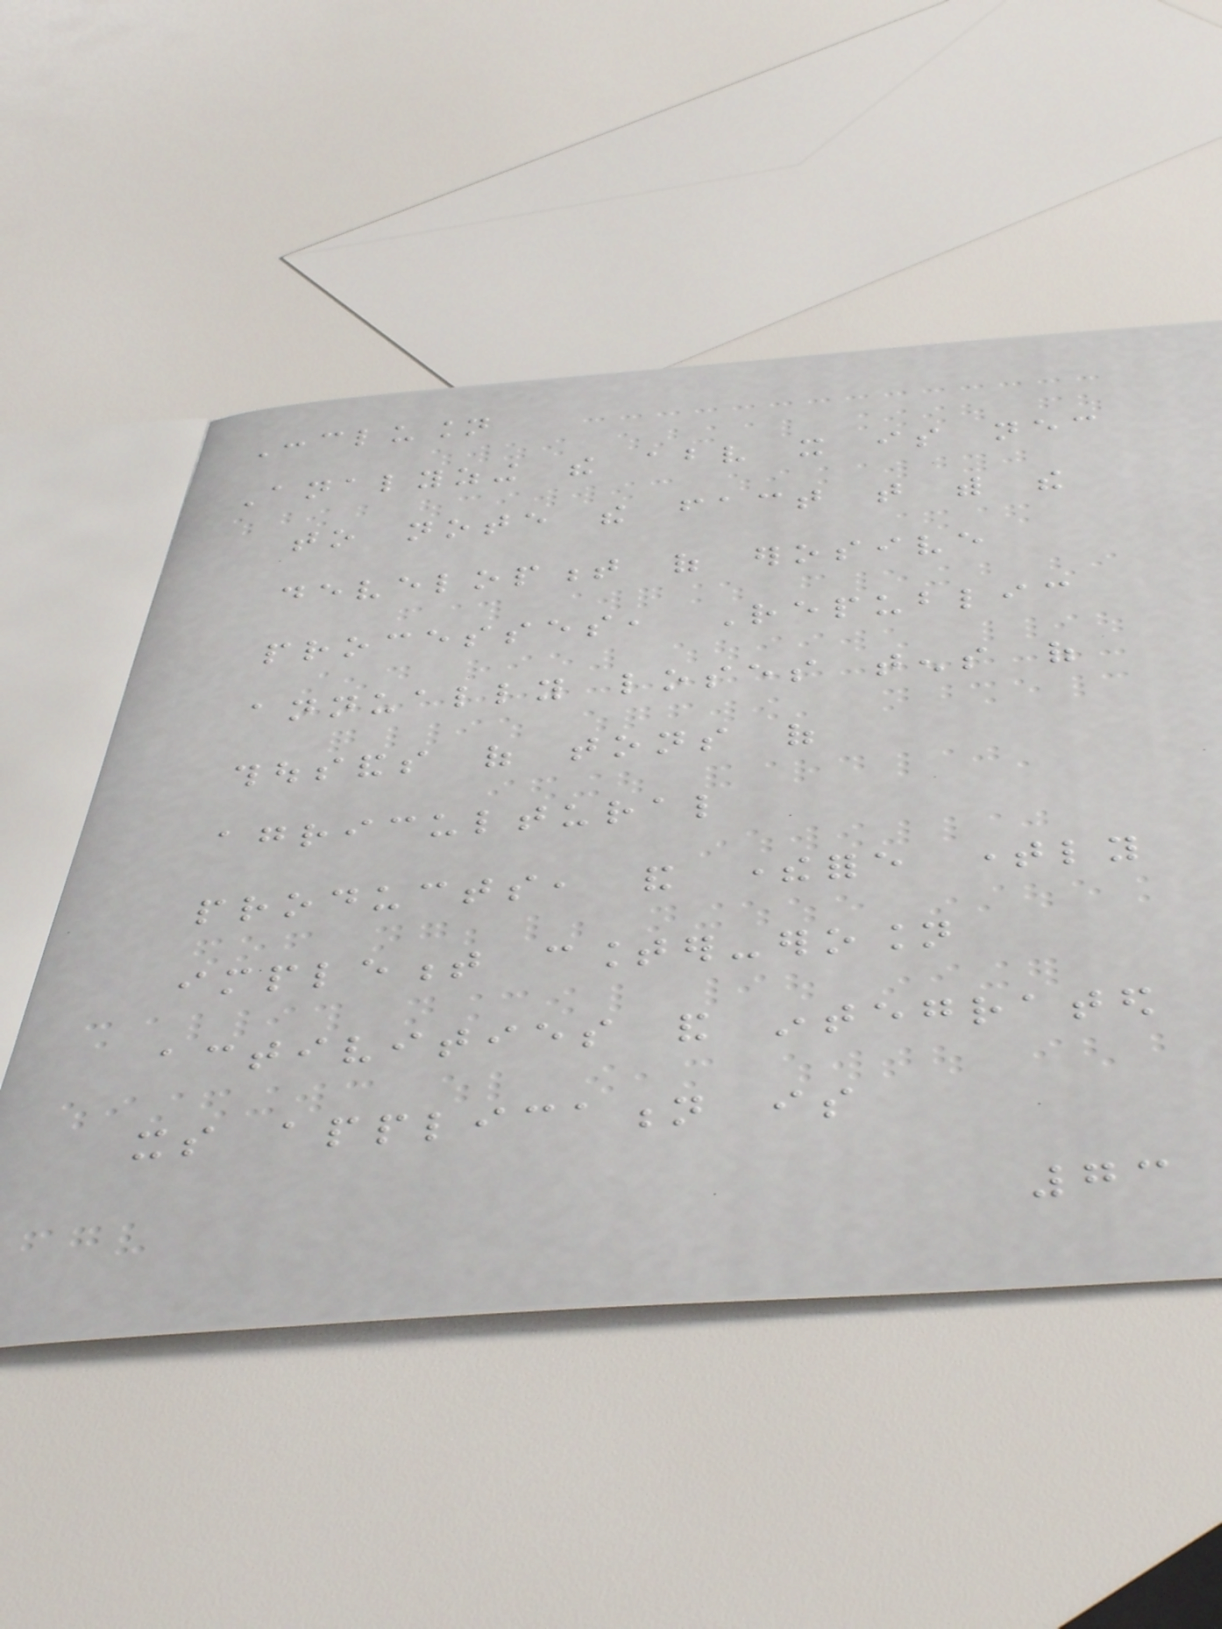Conclusion
Analyzing the above it is necessary
to note the fact that with the
development of erosive
processes, Republic
annually loses tens of
thousands of tons of
agricultural
products, and therefore timely
implement counter-erosion
activities and integrated
its application is
73
